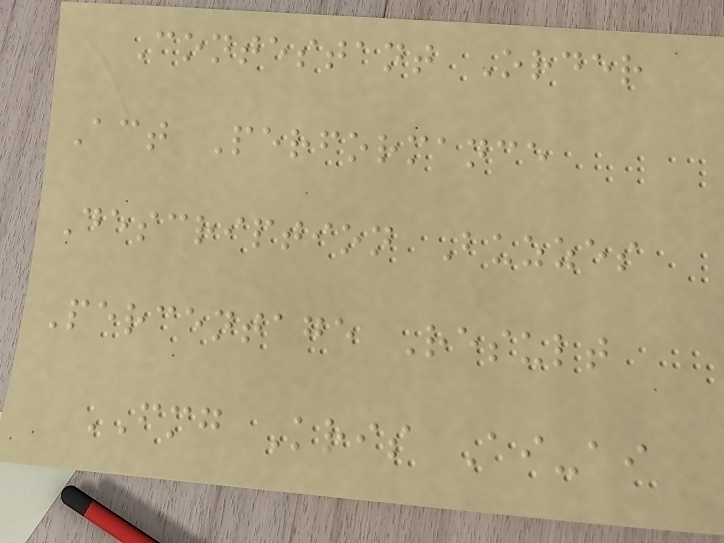Contestant Order
Act Performance
Description Buzzes
Percentage Result
FMG Kris Ai-ai
